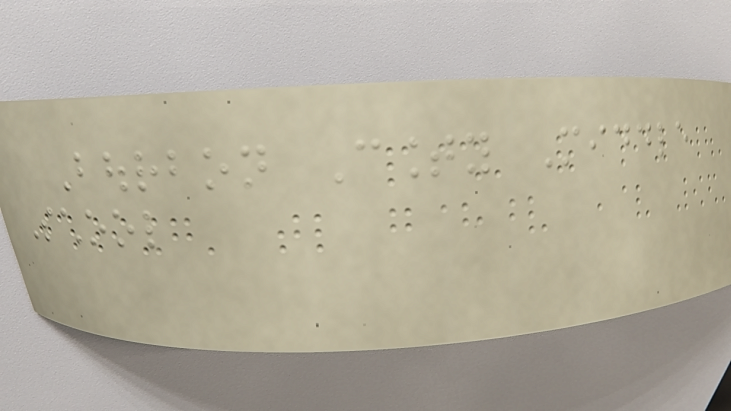Bourbon County Middle
School
